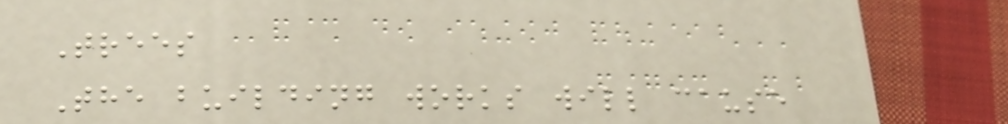Trees
The building works will cause
